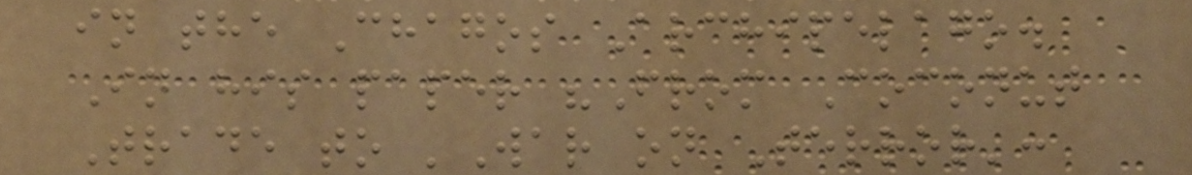in the Chagos Archipelago.
In his paper "From Coconut
Trade to 'War on Terror':
